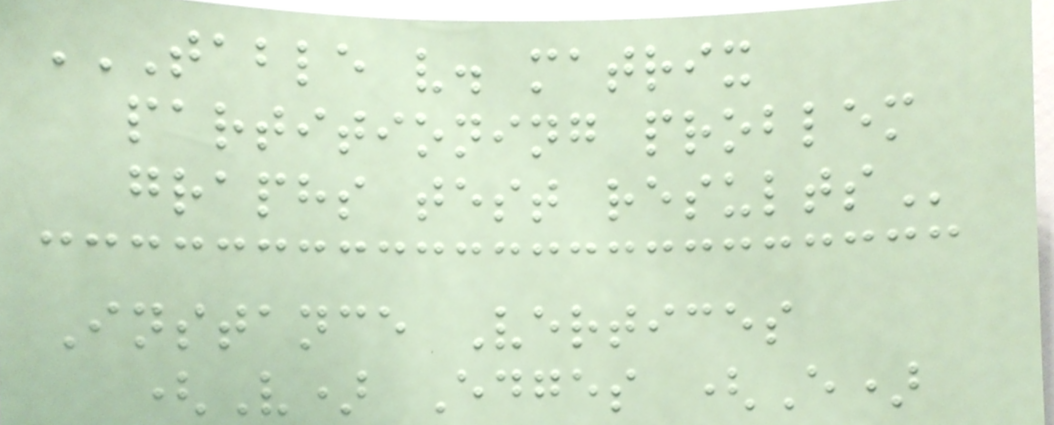TABLE V. MATRIX
PARTITIONING PROBLEM
GRAPHS TEST RESULTS
Instance Vertices
(V) Edges (E)
